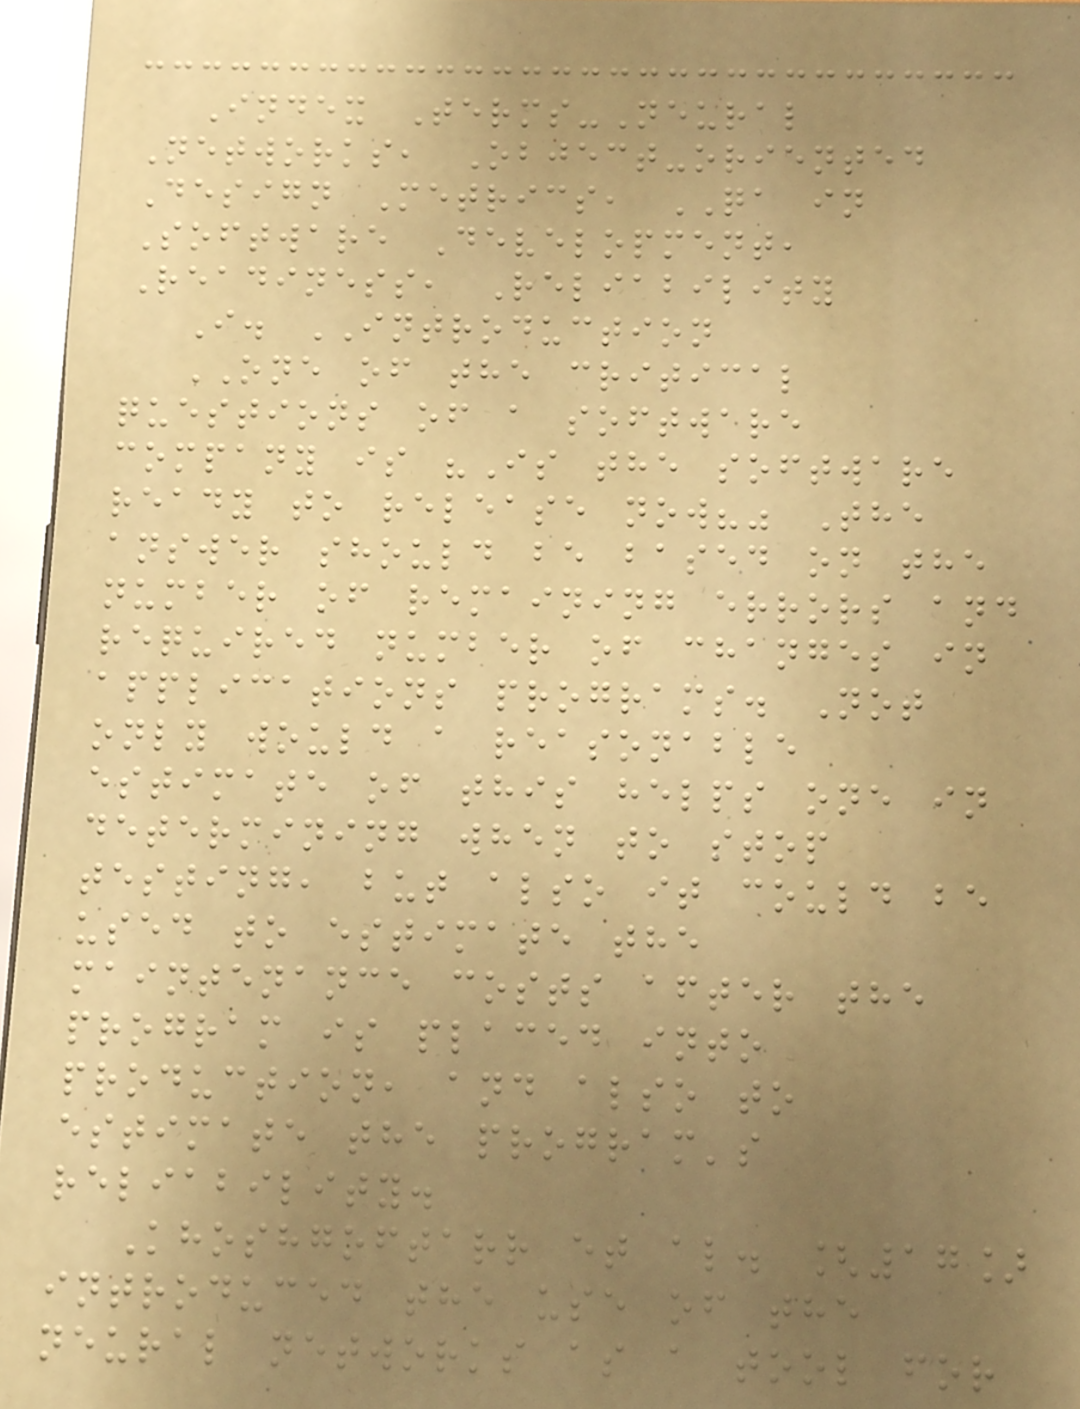Index Terms-Neural
Networks, Object-oriented
Design Metrics, QA in
Software Development,
Readiness, Reliability
I. INTRODUCTION
ONE of the critical
questions of a software
company is "Is the software
ready to release now?" The
answer should be based on the
number of remaining errors and
required number of changes in
applications programs. Not
only would a reasonable
estimate of this helps one in
determining when to stop
testing, but also it could be
used to estimate the
maintenance costs after the
program is placed into
production, and also to
estimate the program's
reliability.
Khoshgoftarr et al. [17]
introduced the use of the
neural networks as a tool for
